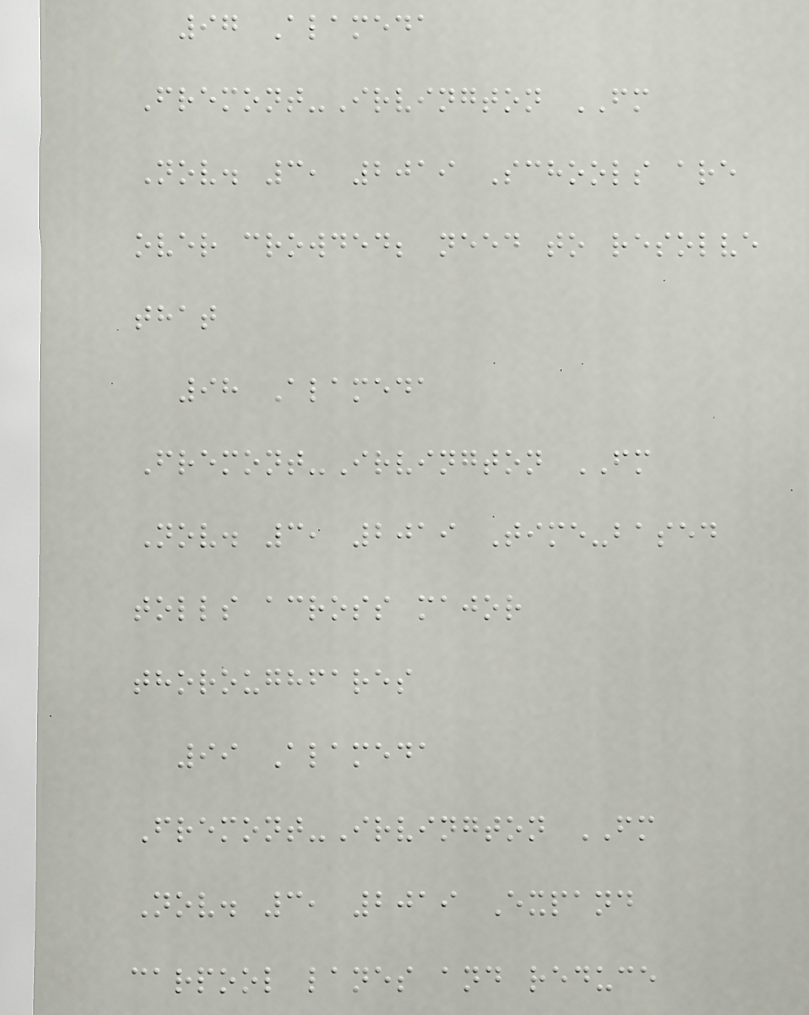97 Alameda
Fremont-Irvington FM
Nov. 3, 2019 Schools are
over crowded; need to resolve
that
98 Alameda
Fremont-Irvington FM
Nov. 3, 2019 Time-based
tolls across major
thoroughfares
99 Alameda
Fremont-Irvington FM
Nov. 3, 2019 Expand
carpool lanes and reduce
